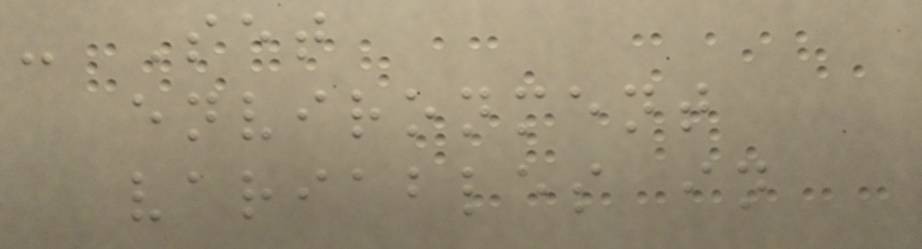- Set
environment
variables in
